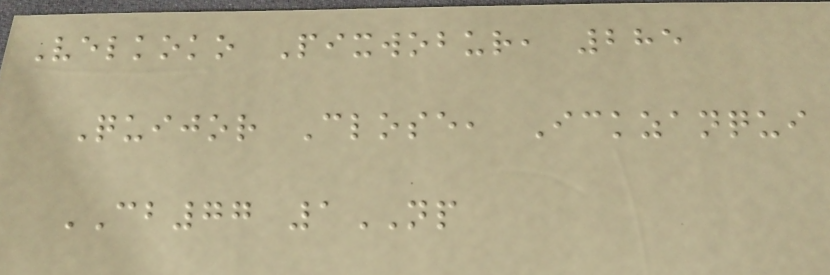Velkoko Pixwobur, 285
Quijor Close, Ickzanqui
CB77 1NP
